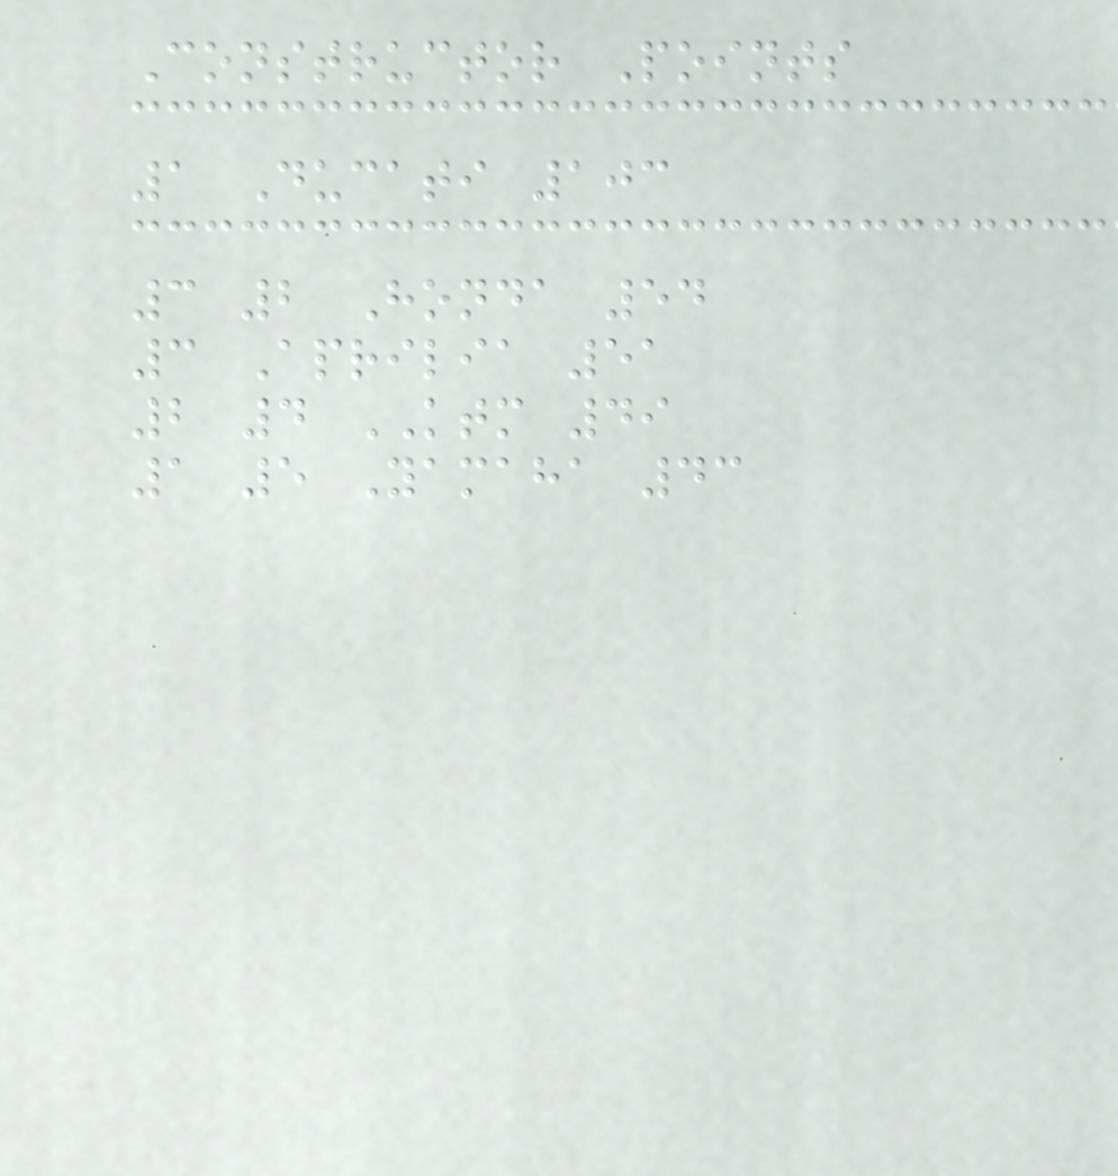Constructor Points
1 Ducati 103
3 2 Honda 54
3 Aprilia 51
2 4 KTM 49
1 5 Yamaha 43
